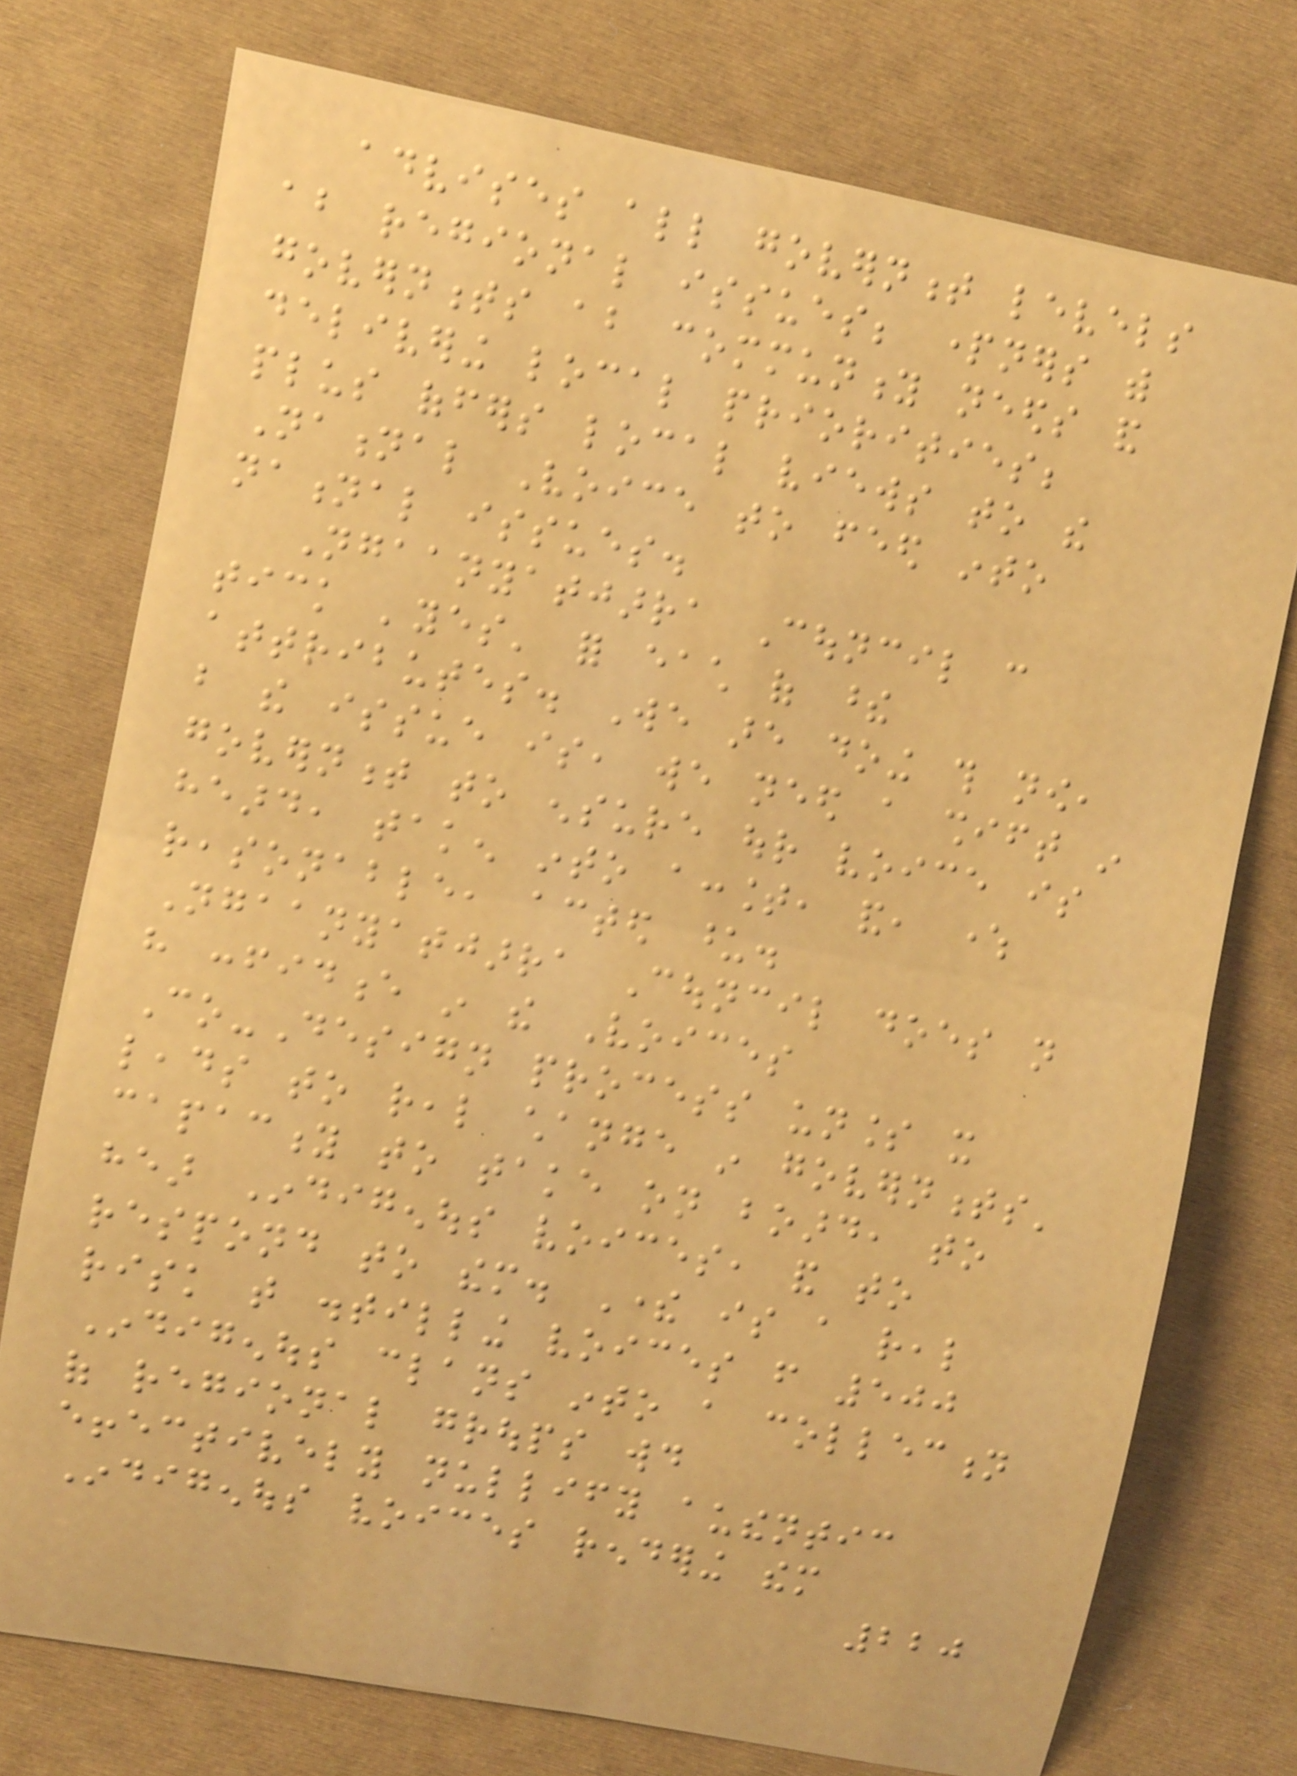advises all government levels
about regional issues; partners with
governments about community needs and
delivering local priorities;
plus offers local views to the
National Voice to feed into
national issues.
Ngaanyatjarra Council can
tick 'yes' for each of these
attributes. We are doing this now,
but the issue is, we need a shift in
government to ensure our voice is
heard, taken into account, and, where
reasonable, acted upon.
Ngaanyatjarra Council does not
have confidence in the Voices
Co-Design process unless it
leads to real change in governments'
capacity to take on board, to
hear Indigenous voices, and to
respond to them. There is a real
risk that distilling voices from 500
Indigenous clans into a collection
of regional groups would
effectively nullify authentic
Indigenous voices rendering them
220
